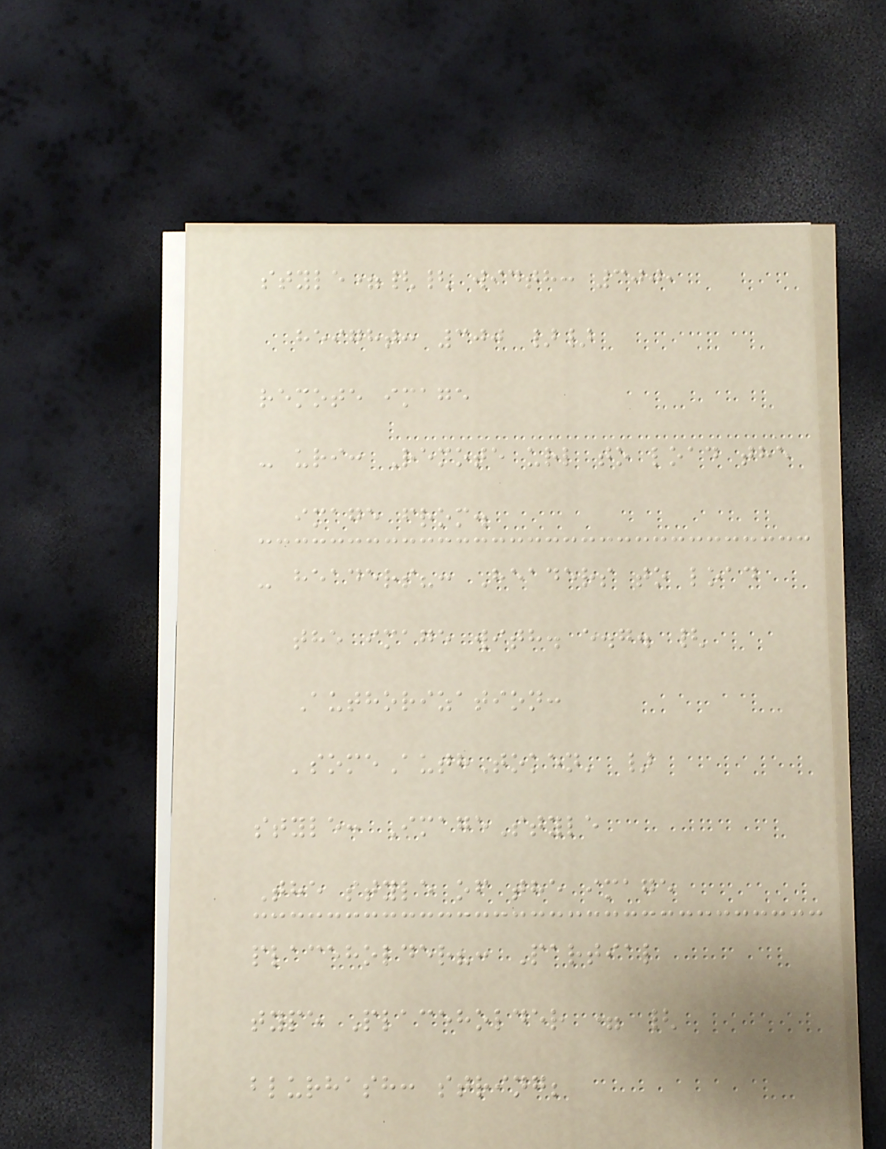style={{ width: 300,
height: 300 }}
remote image
- uri: Remote url to load the
image from.
- headers?: Headers to load
the image with. e.g. {
Authorization:
'someAuthToken' }
style: ImageStyle
The style of the image
placeholder?: Partial
type Placeholder = {
blurhash: string;
